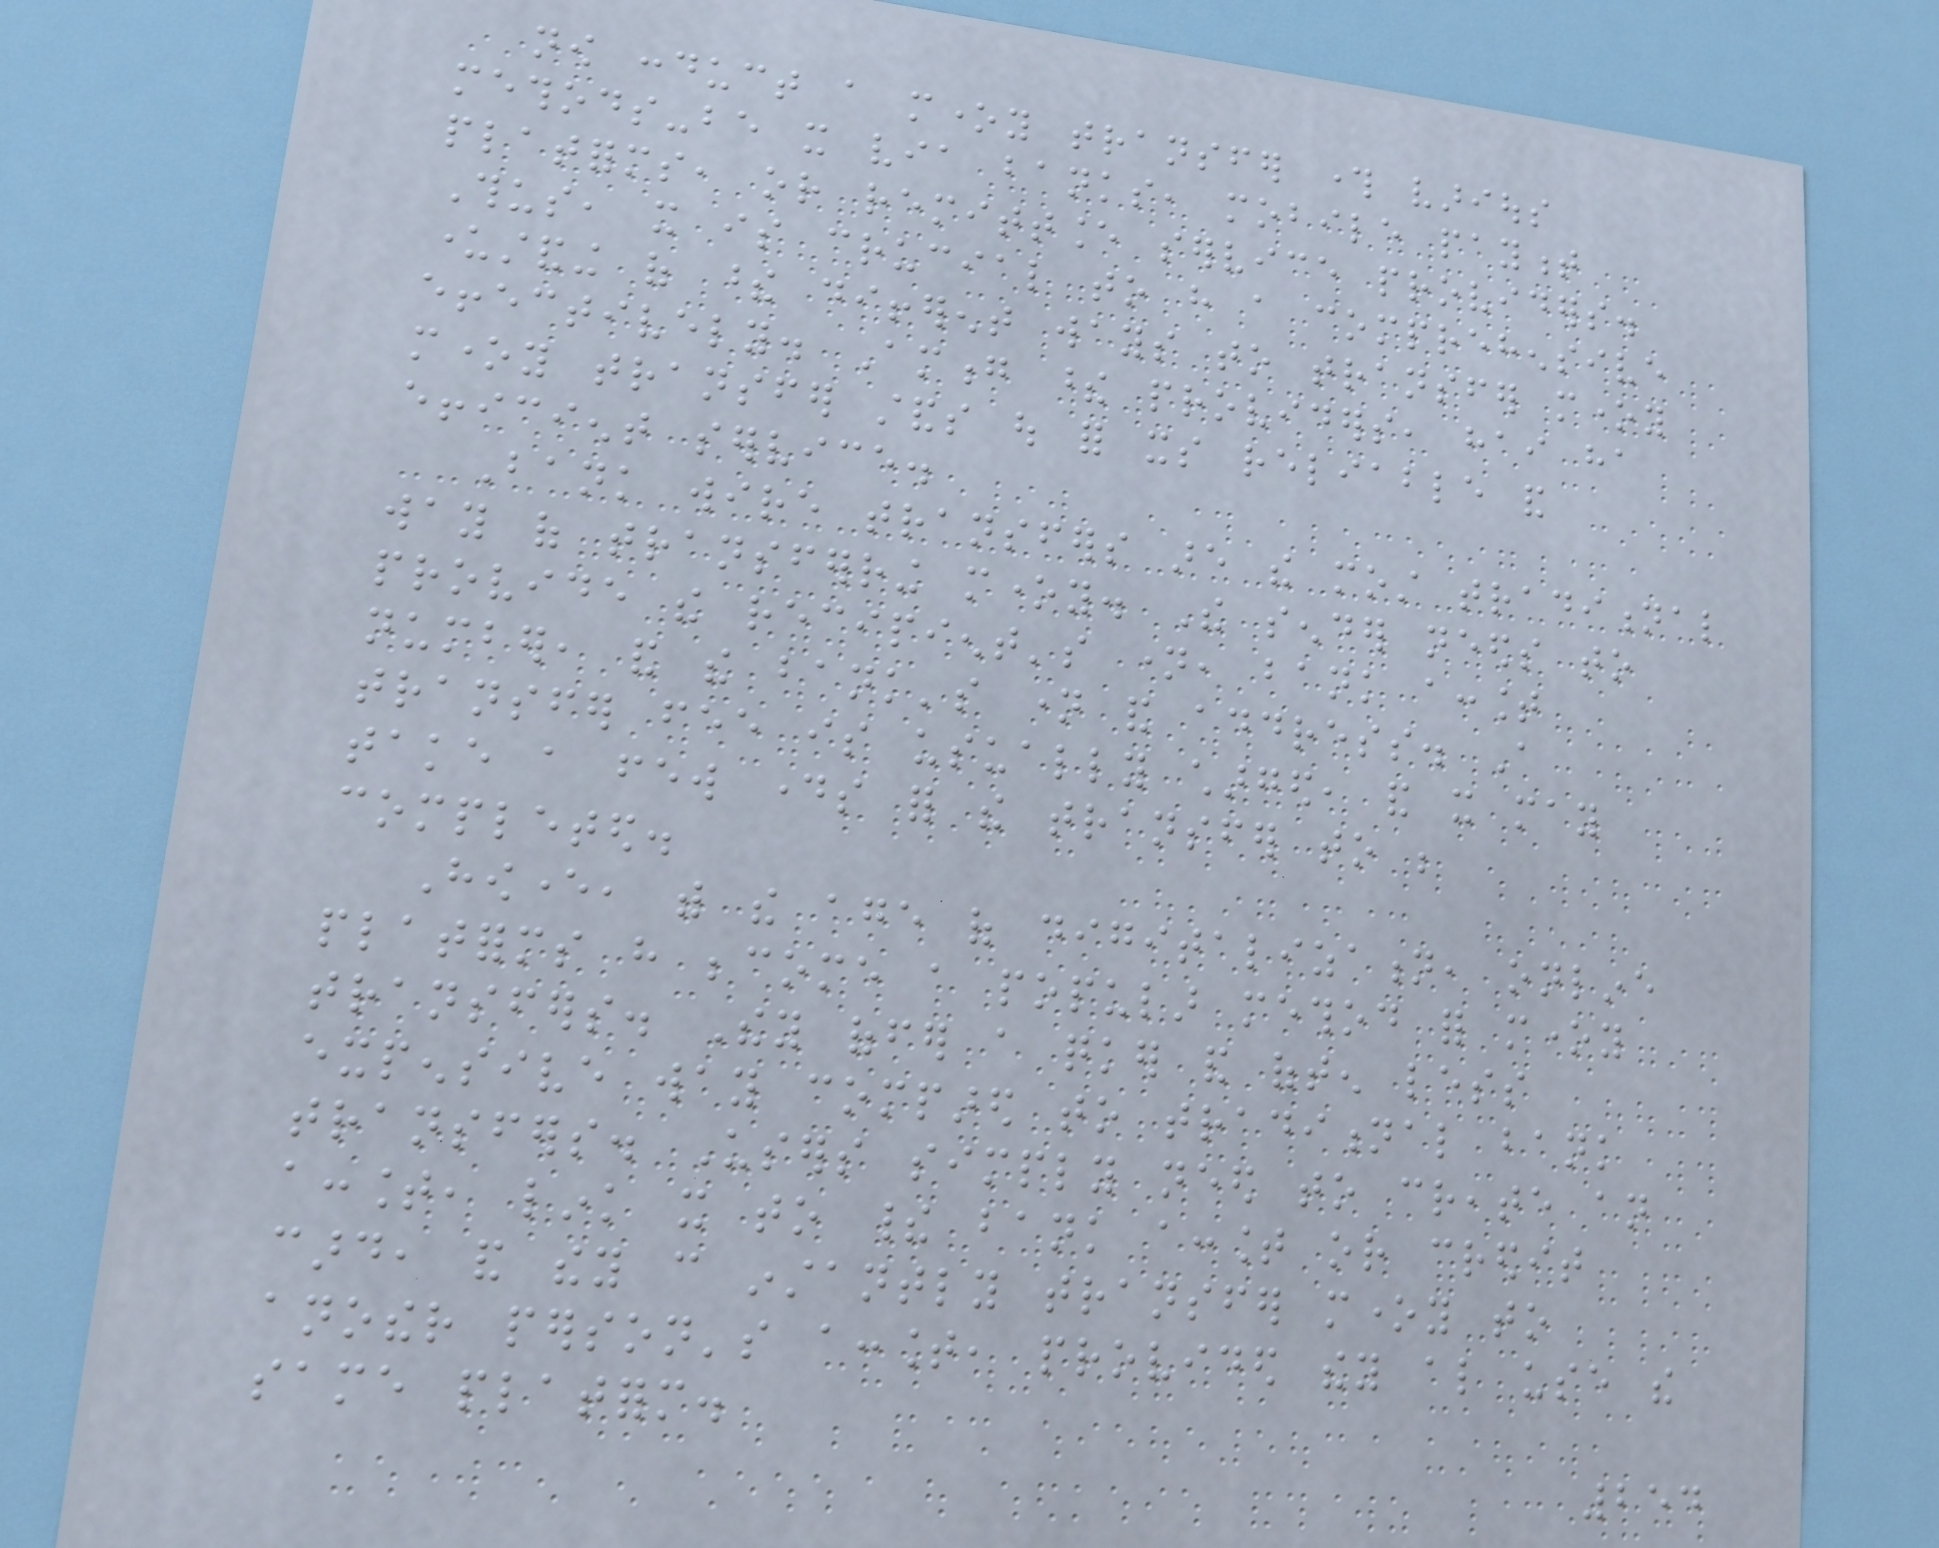now conduct a money transfer through various
methods-be it via banks, mobile payment
platforms, or remittance service providers.
Thus, it is crucial to have a comprehensive
understanding of these different ways to transfer money
effectively. Among these providers, hai ha
money transfer stands out for its reliable and
efficient service.
Bank wire transfers are the most traditional
way of transferring money. The sender needs to
provide the recipient's name, bank account
number, and the bank's name and address. A
transfer fee is usually charged, and it may
take a few days for the transfer to be
completed.
However, with the age of digitalization, online
platforms have become a popular method for money
transfers. They offer a quicker and often less
expensive way compared to traditional bank
transfers. Users simply need to create an
account, link it to their bank account or credit
card, and they can instantly transfer money to
another person's account, provided they also use the
same platform.
254
